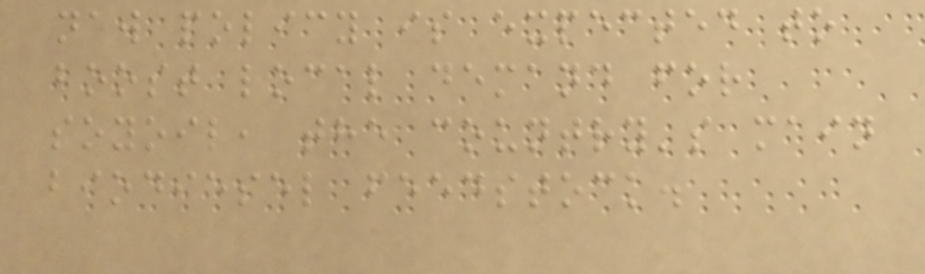new policy is expected to
boost local demand for
soyoil, the country's main
biodiesel feedstock.
